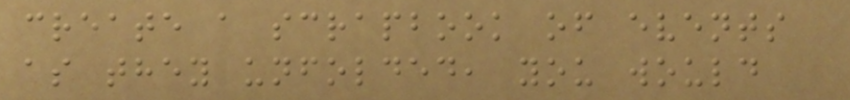create a scrapbook of events
as they unfolded, you would
